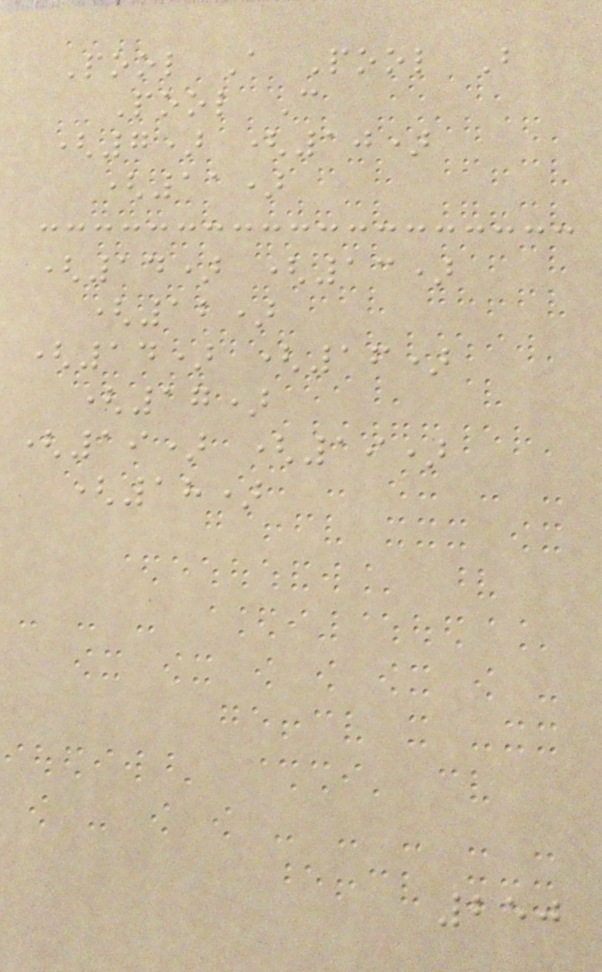Pool A Pool B
Pool C
(7) (10)
(11)
(14) (13)
(12)
(14) (16)
(17)
(19) (19)
(18)
250
